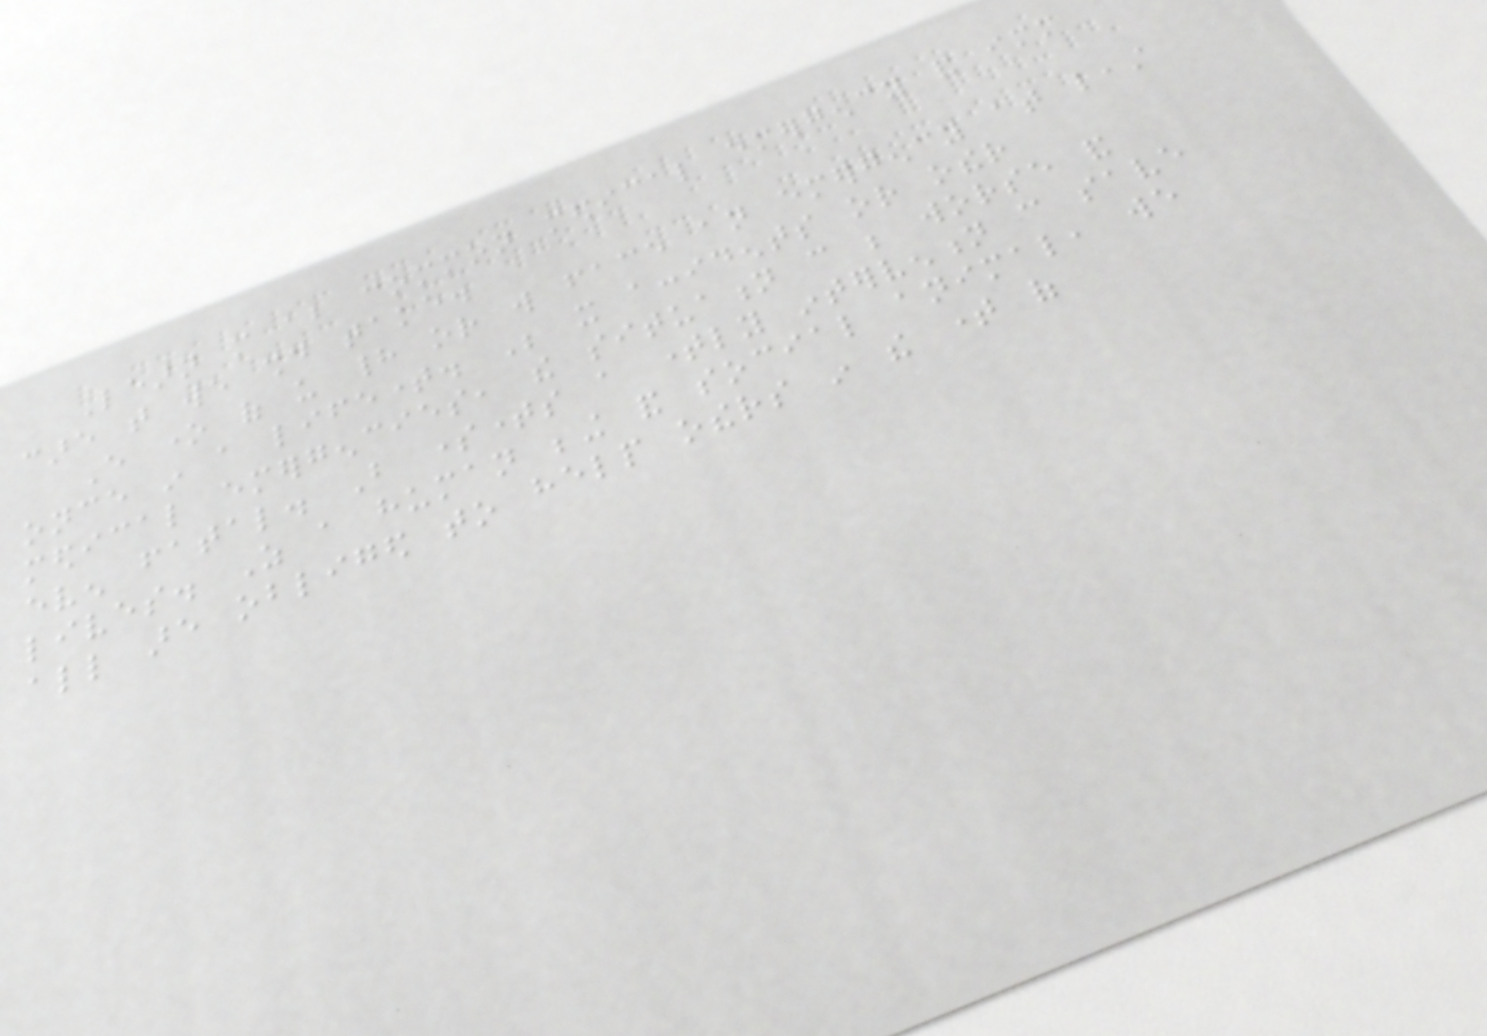Learn more about common medical emergency and immediate
care that we should take.
Every one of us had or will face an emergency at least
once in a lifetime. Be it accidents or other
medical emergencies, the situation can be worse and
even fatal. But sometimes a timely intervention can save
lives. As a human being and social animal, we
all are obliged to help others in the time of
